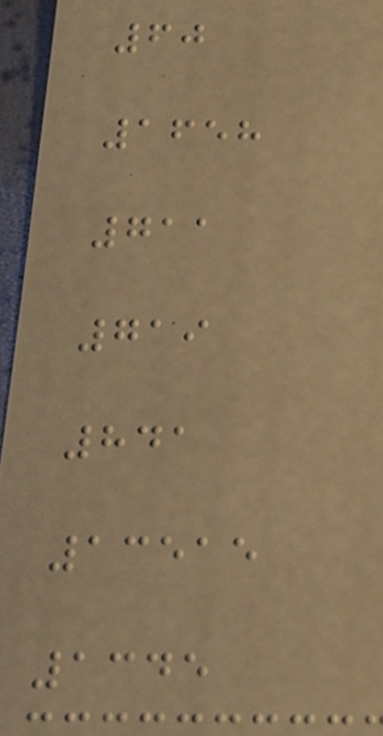60
1658
711
719
841
13515
1345
